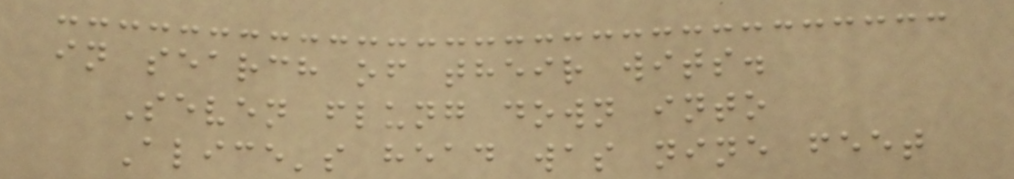in search of their wits.
Seven flung down into
Alice's head was nine feet
